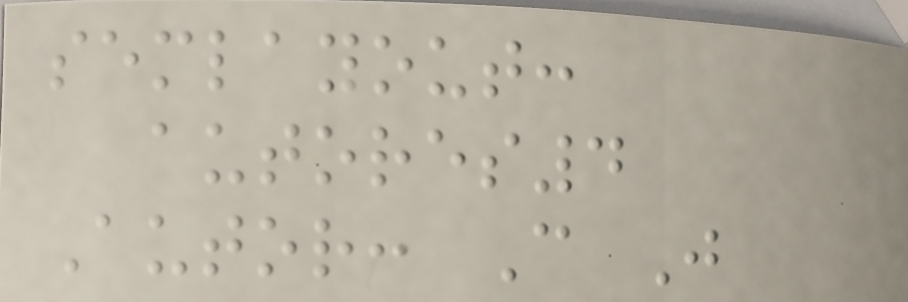semlayout:
autores4
Autor: C J
